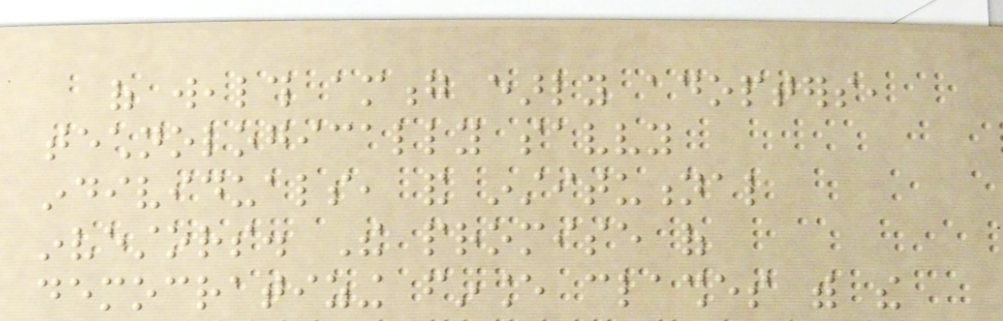of wealth among early adopters,
technologically savvy
individuals, and institutional
investors. The promise of
democratizing finance clashes with the
